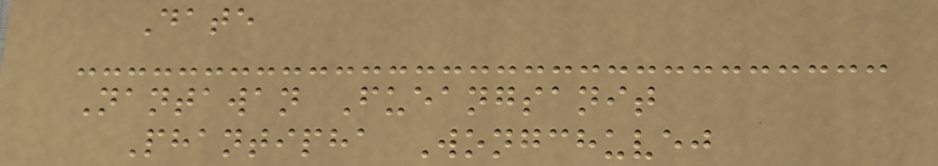Date
Nantawan Fueangsanit
Phantipha Wongchuvej
